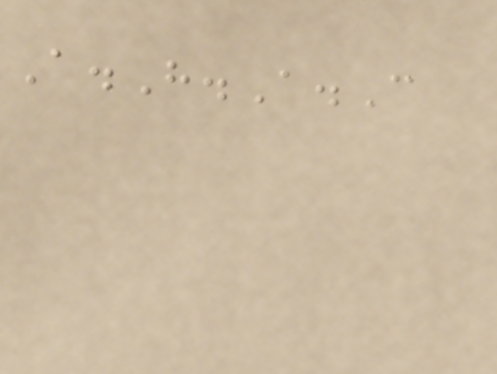A.H.A.C
